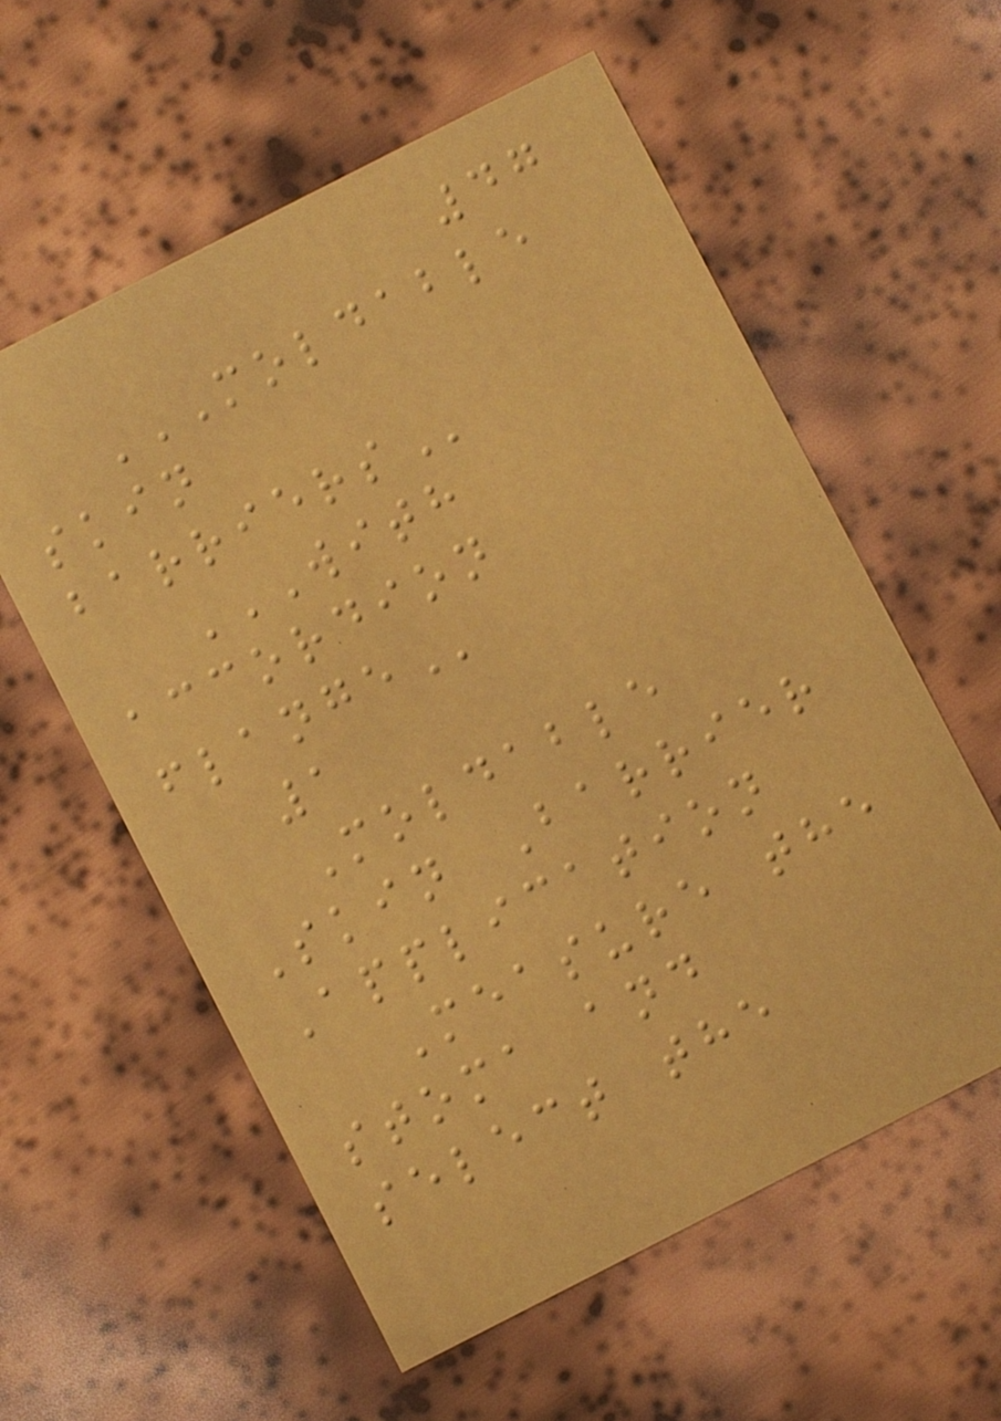47
MOLDABLE
SKIN
BARRIERS
WITH
ACCORDION
FLANGE
1
Moldable
Skin Barrier
Application
Measure the
stoma and
select the
